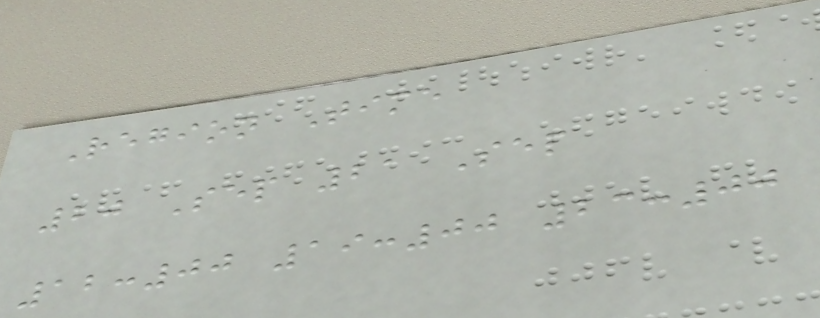Region Time
20 Sep 21 Sep
12:00 19:00 23:00
